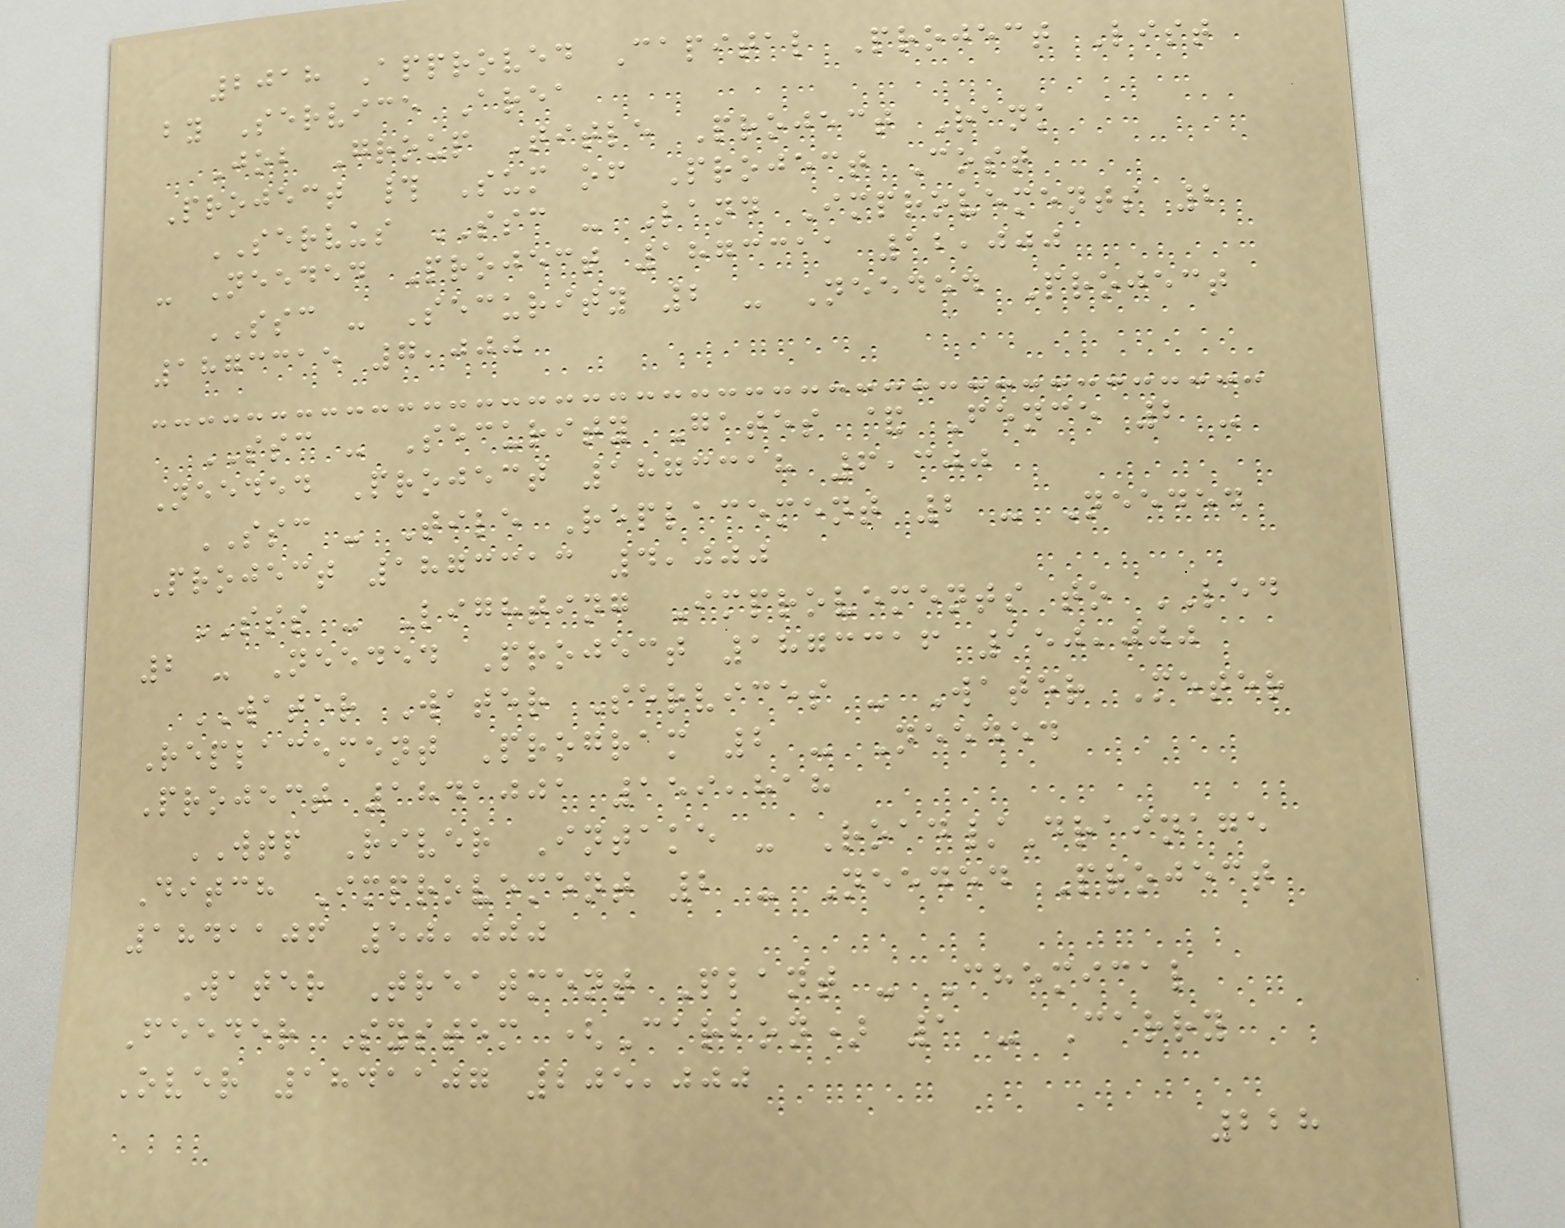2018 Approved Capital Project List
by Service Area
Job Group Title Project Rank
Project # Sum of Project Cost
SERVUS SSC - Land Improvements 2
- Needed Project 1873311 12,000
SSC - Security 2 - Needed Project
1873315 7,000
SSC - Security Gates & Fence 2 -
Needed Project 1873318 6,300
SSC - Tile Replacement 2 - Needed
Project 1873313 4,000
SSS - Lighting Improvements to LED
2 - Needed Project 1873316 150,000
WATER Water Services - Water Meter
Replacement Program 2 - Needed
Project 1841001 159,818
WTP River Intake - Road/Drainage
Ditch Improvement 2 - Needed Project
1841106 50,000
Water Treatment Plant - Chemical
Feeder System (Carbon) 1 - Carry
Over 1841107 205,000
228
